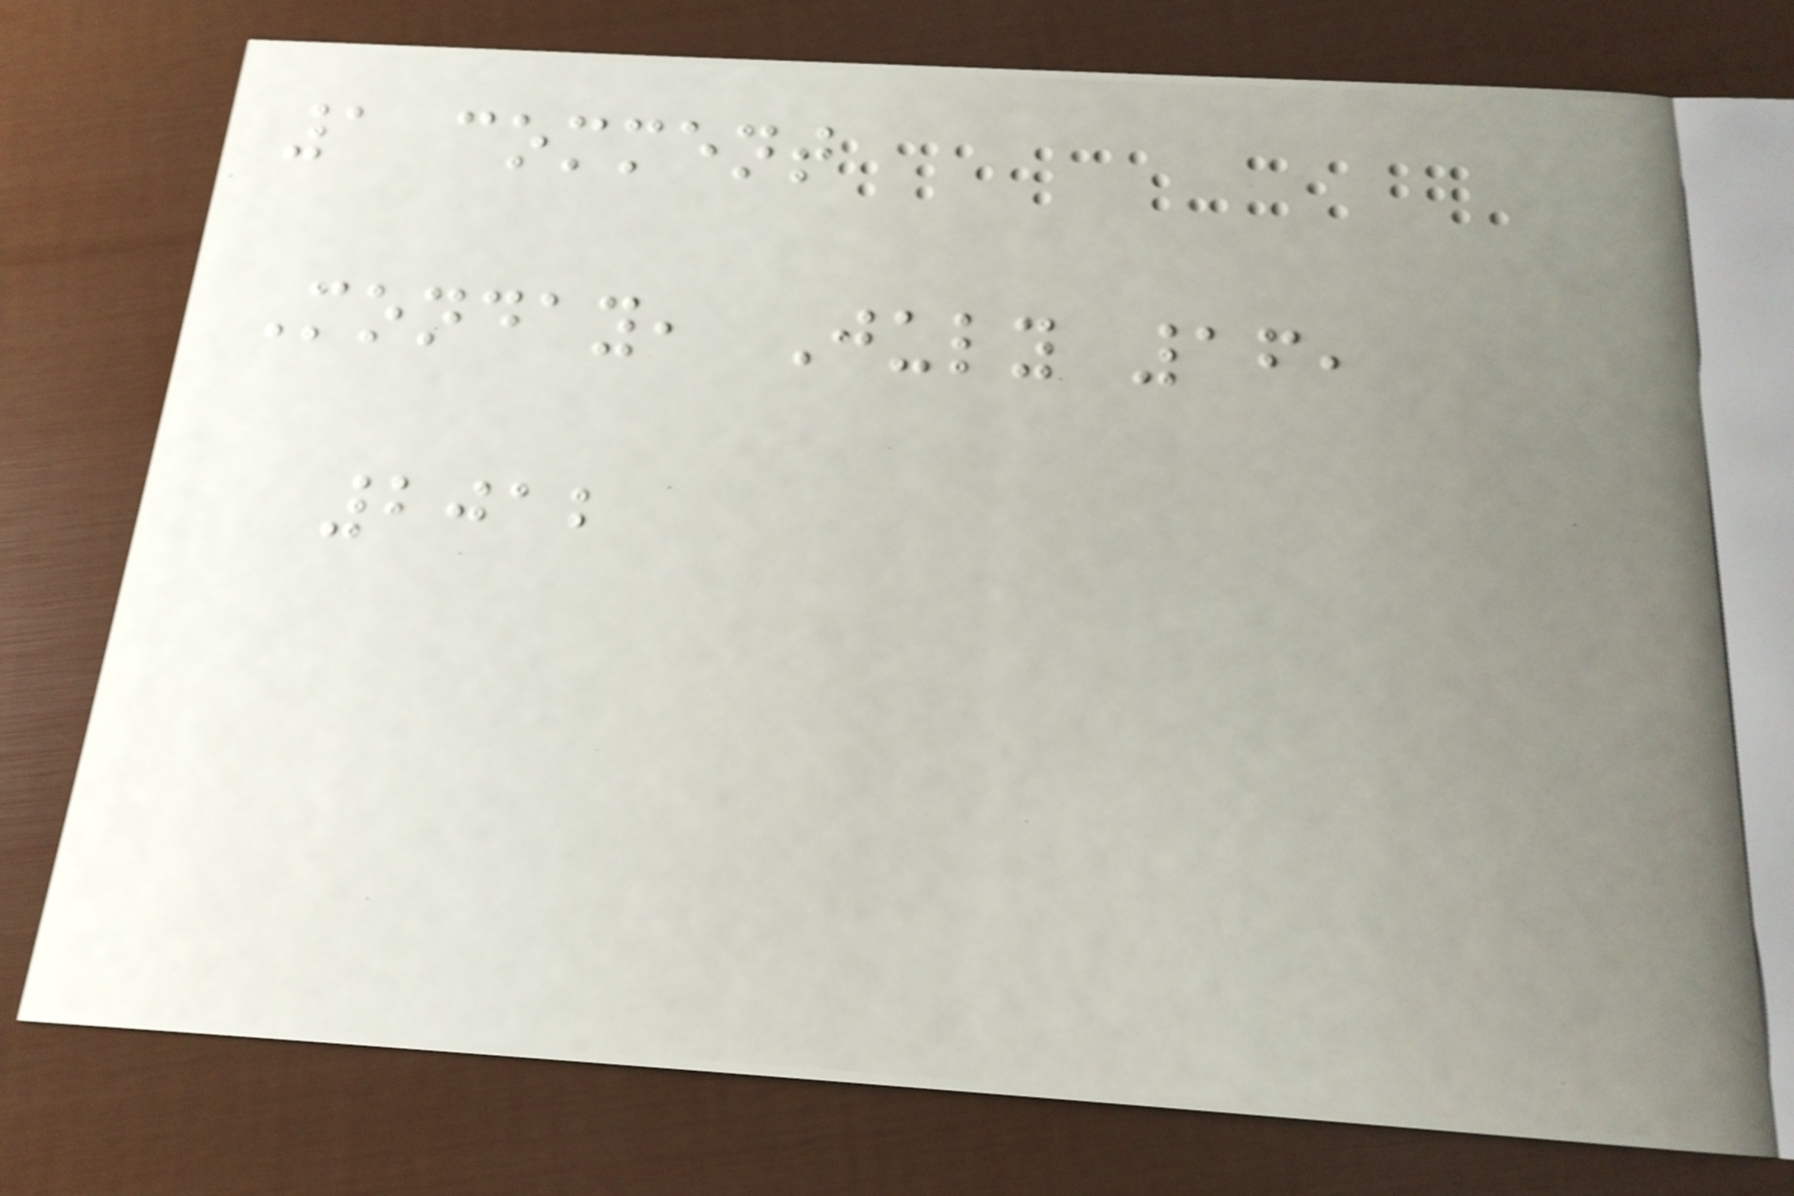1 comment
Monday, July 16,
2012
